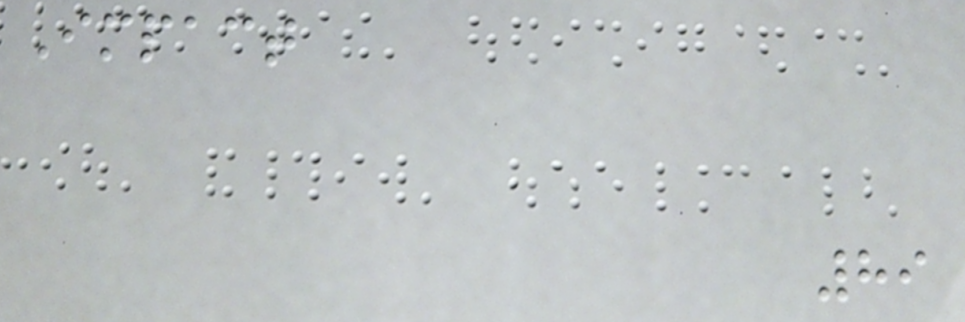Impact
89
